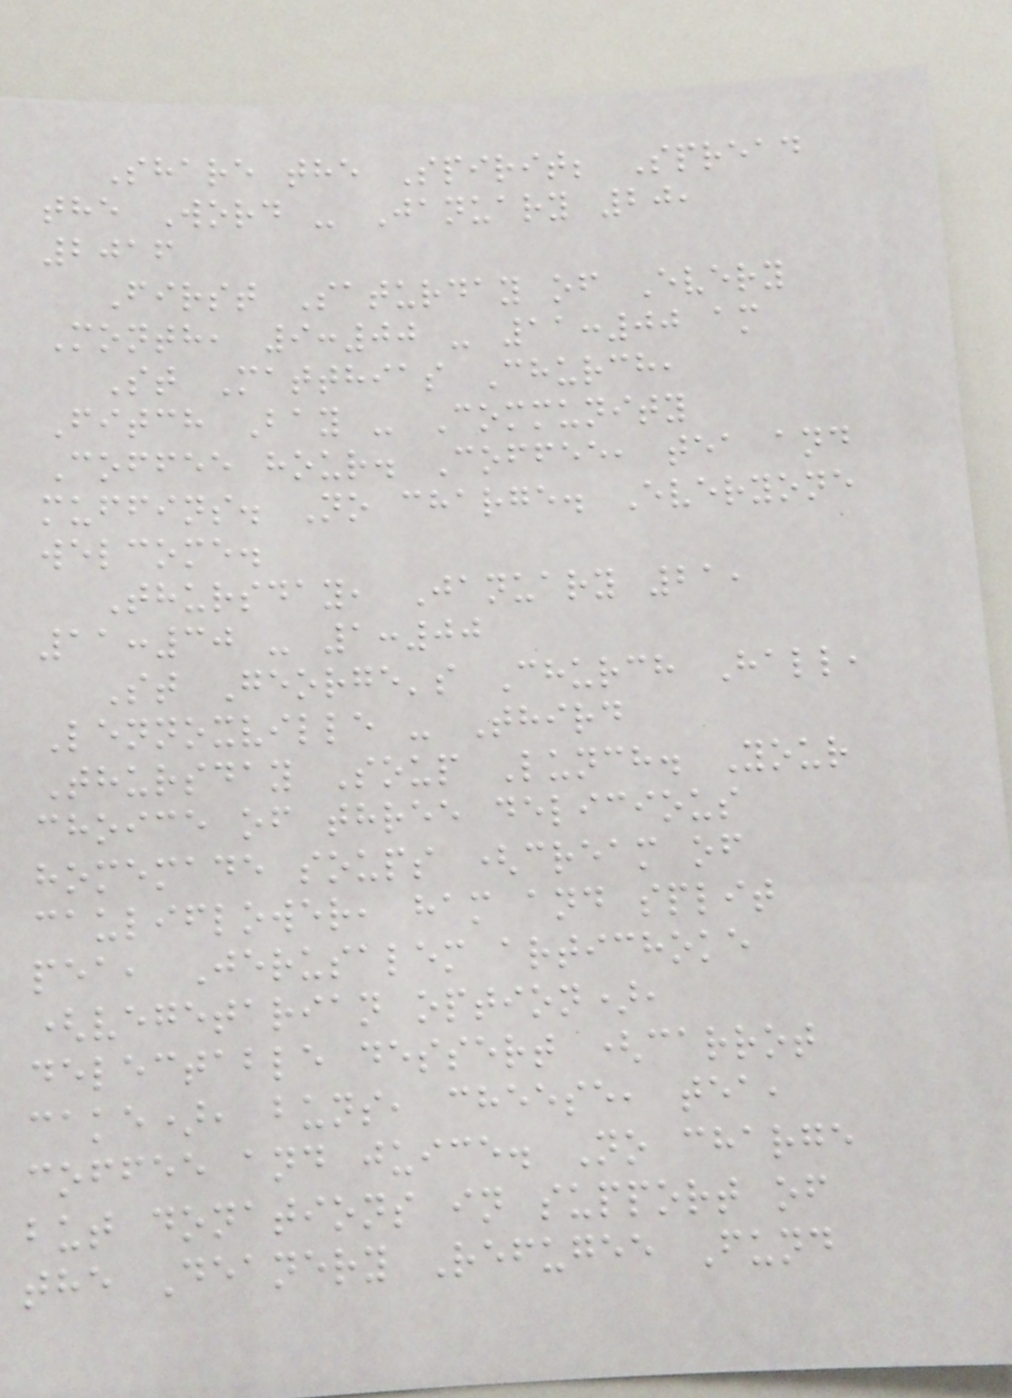Share the Spirit; Spread
the Word - January 20,
2016
First Saturday of Every
Month, 9:00 - 11:00 am
St Matthias Church,
Fitch Bay - Community
Coffee hour. Coffee, tea and
muffins. No charge. Everyone
welcome.
Thursday, January 21,
11:30 - 1:00
St George's Church Hall,
Lennoxville - Third
Thursday Soup Lunch. Your
choice of three delicious
homemade soups (cream of
cauliflower, ham and split
pea, Jerusalem artichoke
(vegetarian option),
delectable dessert (carrot
cake), buns, cheese, tea,
coffee and juice. No charge
but donations in support of
the Deanery Refugee Fund
